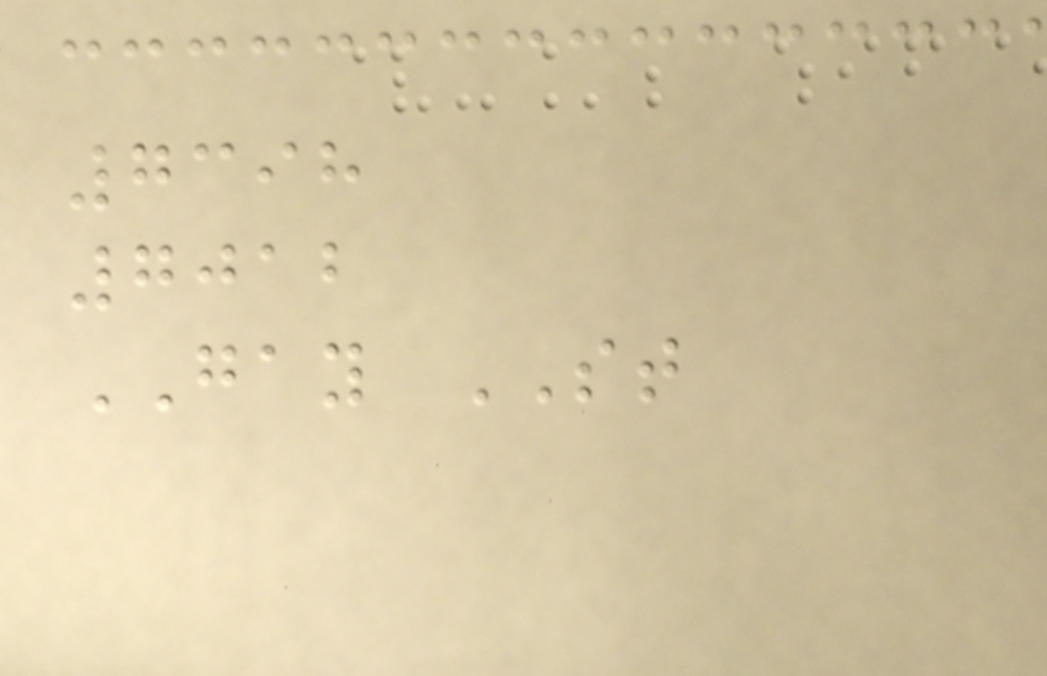7398
7012
GAY ST
